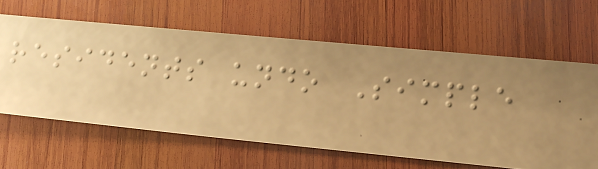residents undo Simple
